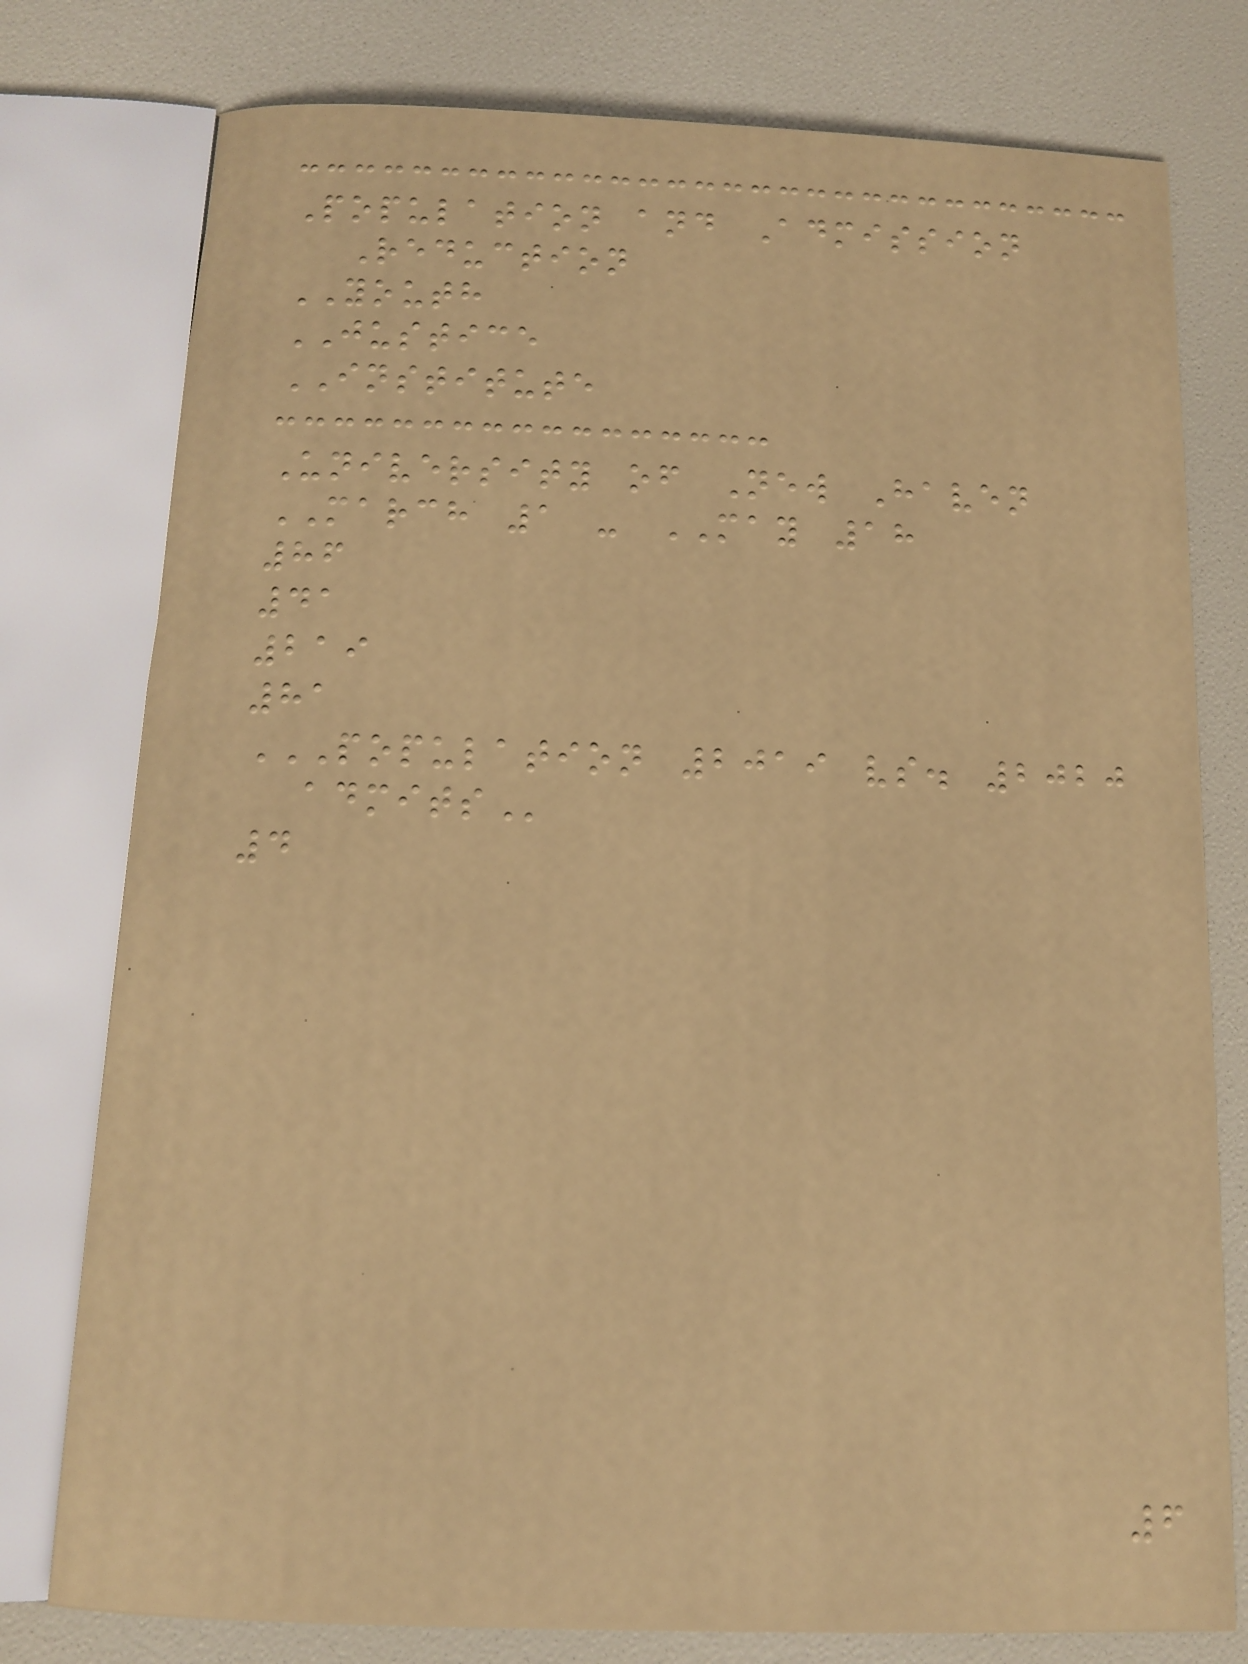Population and Admission
Reduction
YOUTH
JUSTICE
INSTITUTE
University of New Haven
MARCH 1 - MAY 18
86
41
219
81
POPULATION 2019 VS. 2020
ADMITS
4
6
